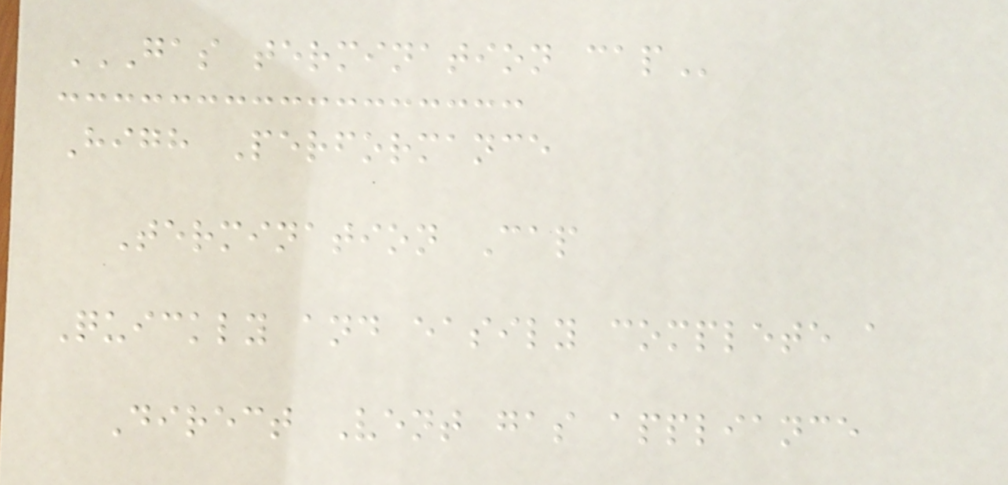GAS TERMINATION CAP
High Performance
Termination Cap
Quickly and easily complete a
Direct Vent gas appliance
